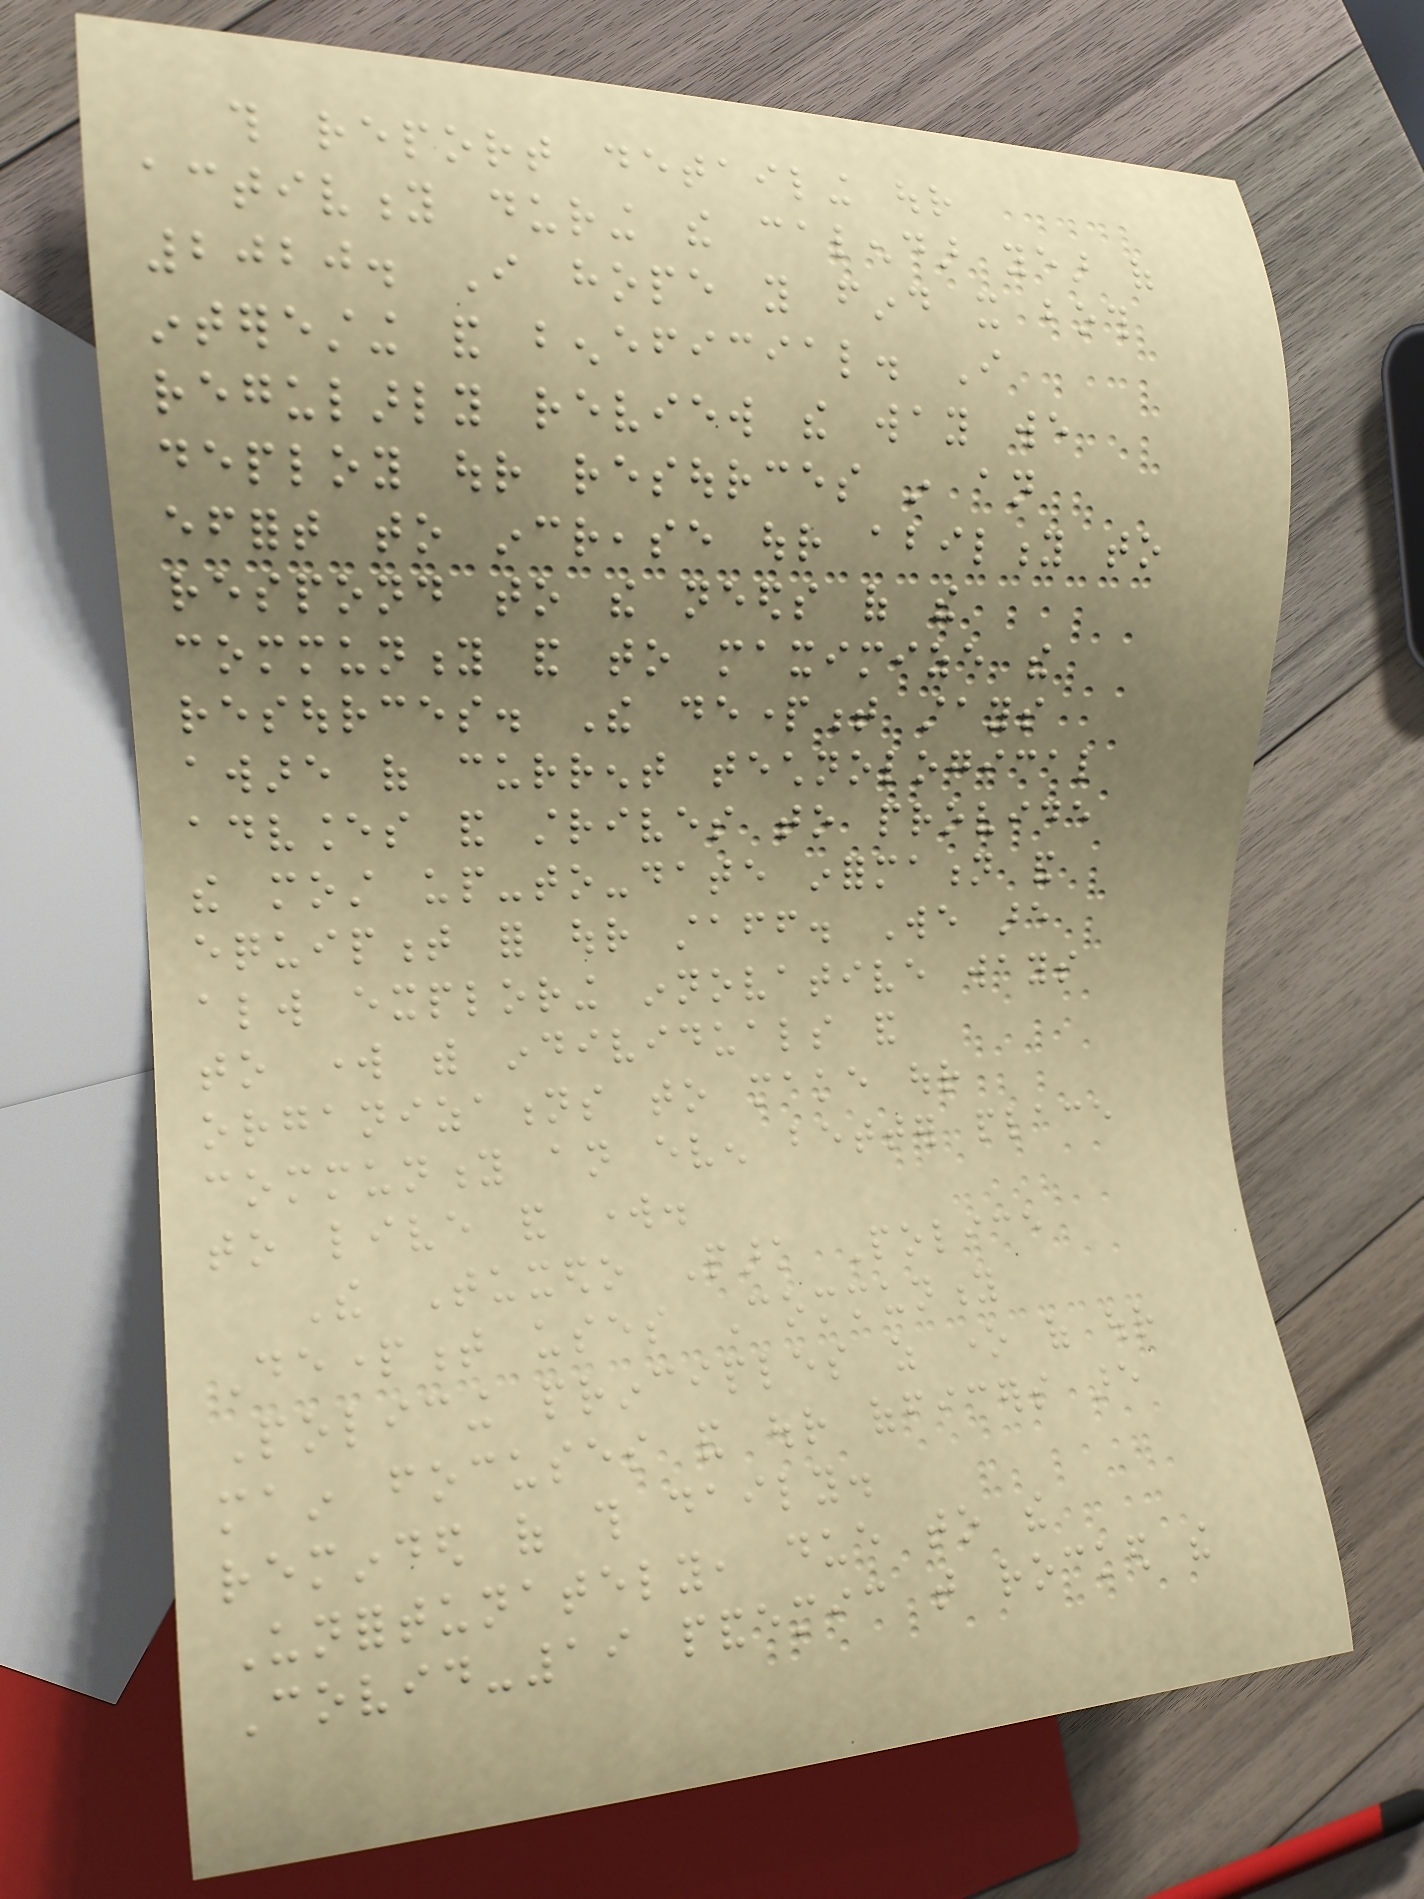this report detailing our
activity during the calendar year of
2020. I hope you find it both
interesting and beneficial. I
regularly review the way we
deploy our resources in an
effort to increase our ability to
respond to the needs of the
community and to maximize the
resources. The department stays
aware of current technological
advances and strives to provide
the most up-to-date information and
equipment for our staff. We are
always exploring innovative ways
to work with individuals and
organizations to make our
community an even better place
to live and work.
The Tuxedo Park Police
Department uses Community
Policing principles as one of our
main focuses and our officers are
reminded of this daily.
Unfortunately, due to the
Covid-19 pandemic that rocked the
